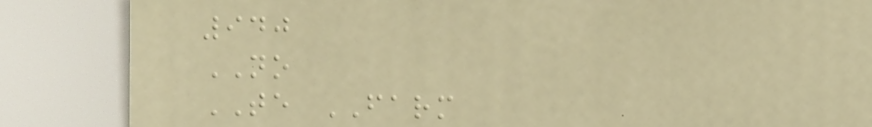940
NO
TE FARM
